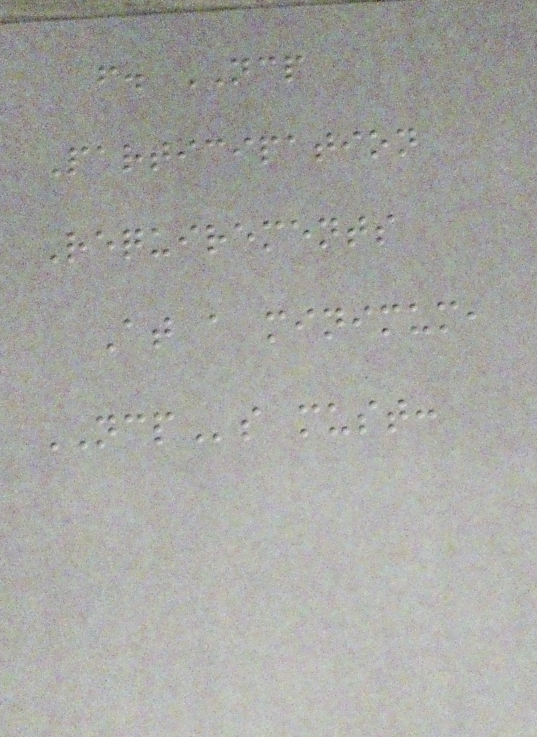f. NCP
Participation
Requirements
At a minimum,
NCPs must:
